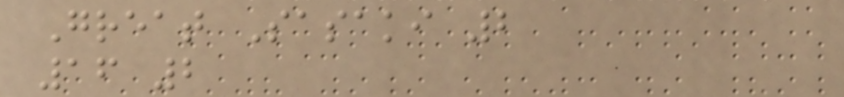Great Sasaki 2
16 2
